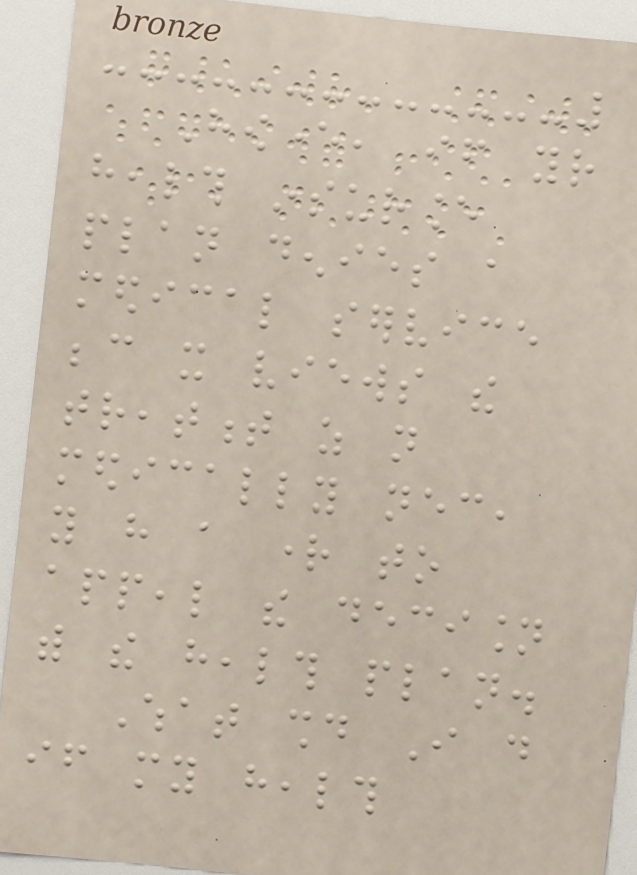However, if your
health insurance
plan denies a
medical service
because it views the
treatment as not
medically necessary,
you have a right to
appeal the decision
with the health plan.
What should I do
if my health
